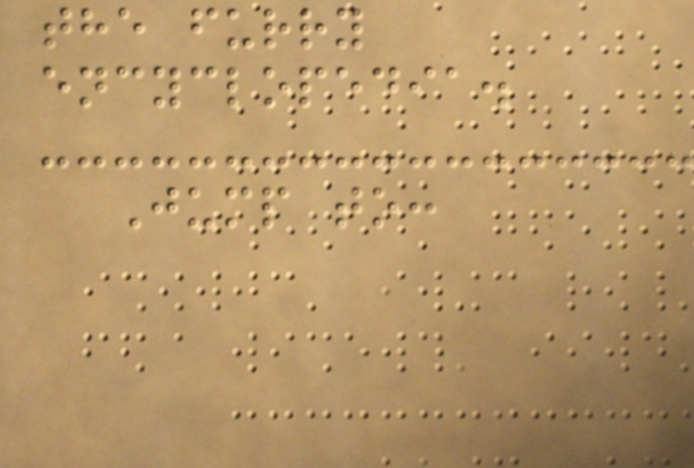the furry
encyclopedia.
Jump to:
